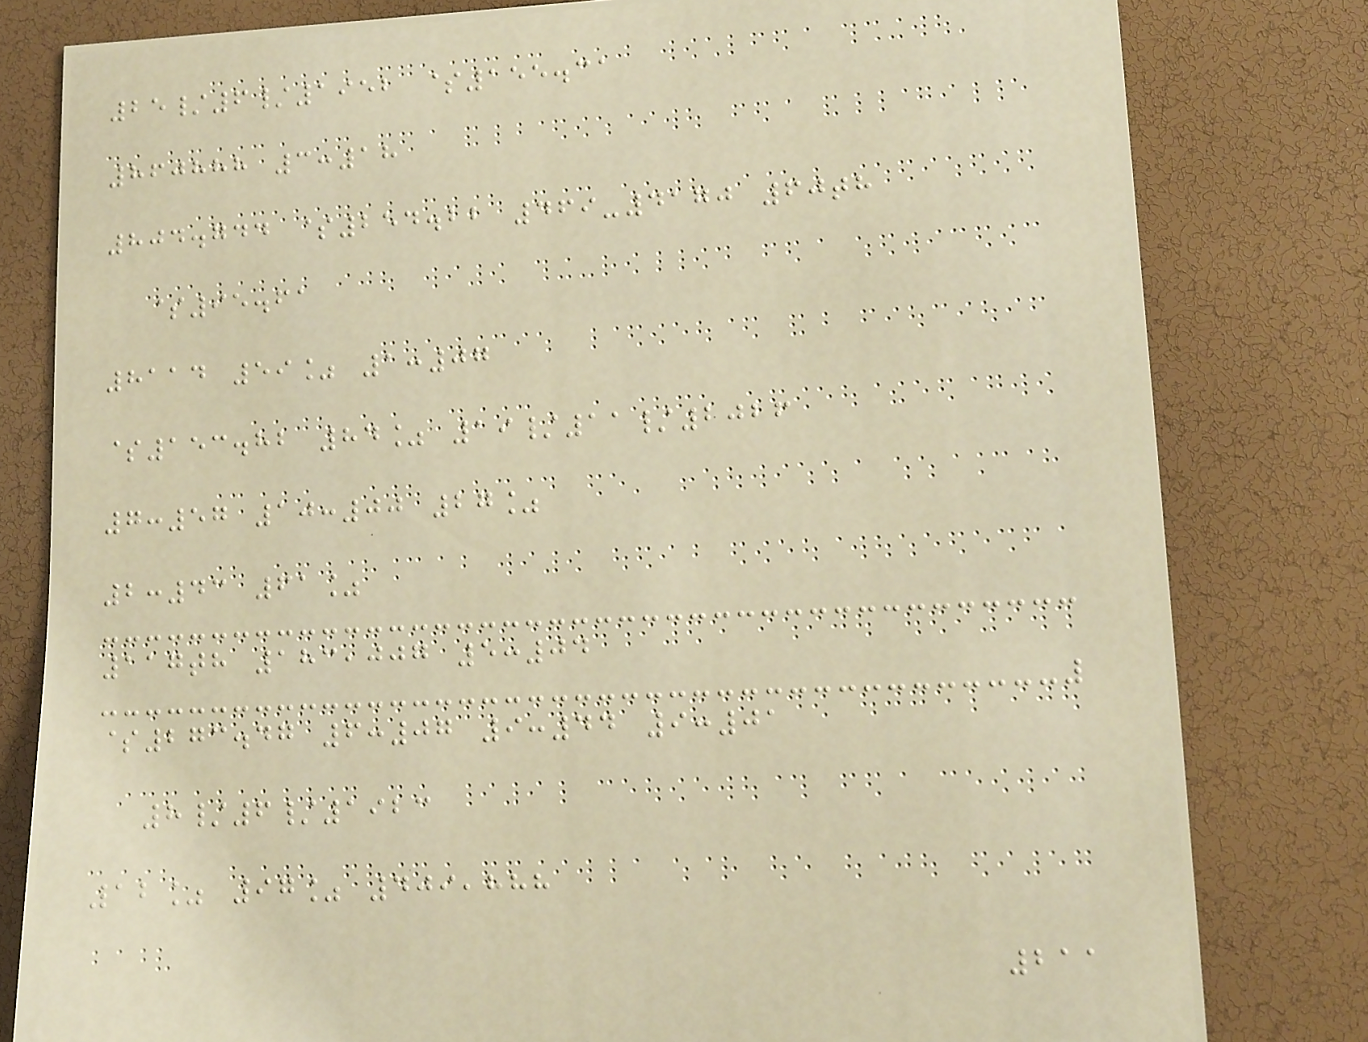25/6/1952 $155.31
860888 3:18
804.744 $254.22 469-4170 60th
$95.61
8114 59% 1:07
$153.82 84% 19/11/2026
7:57 10:00 27%
2:43 61%
117th 183,007 5:04
$273.47 6:07 9:44 9:01
8/6/1923
12% 97% 409,888
211
